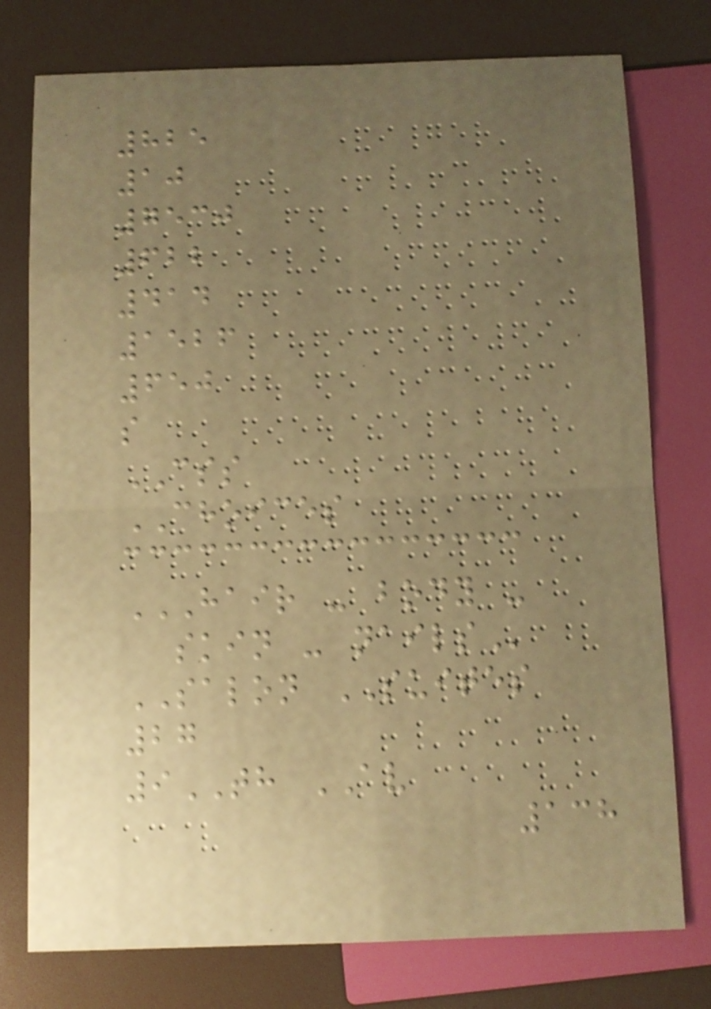825
10
7530
622
414
1526
650
s
CSS
CHOICES
HAIR - BODY -
SKIN - NAILS
SALON SUITES
27
9TH AV
138
